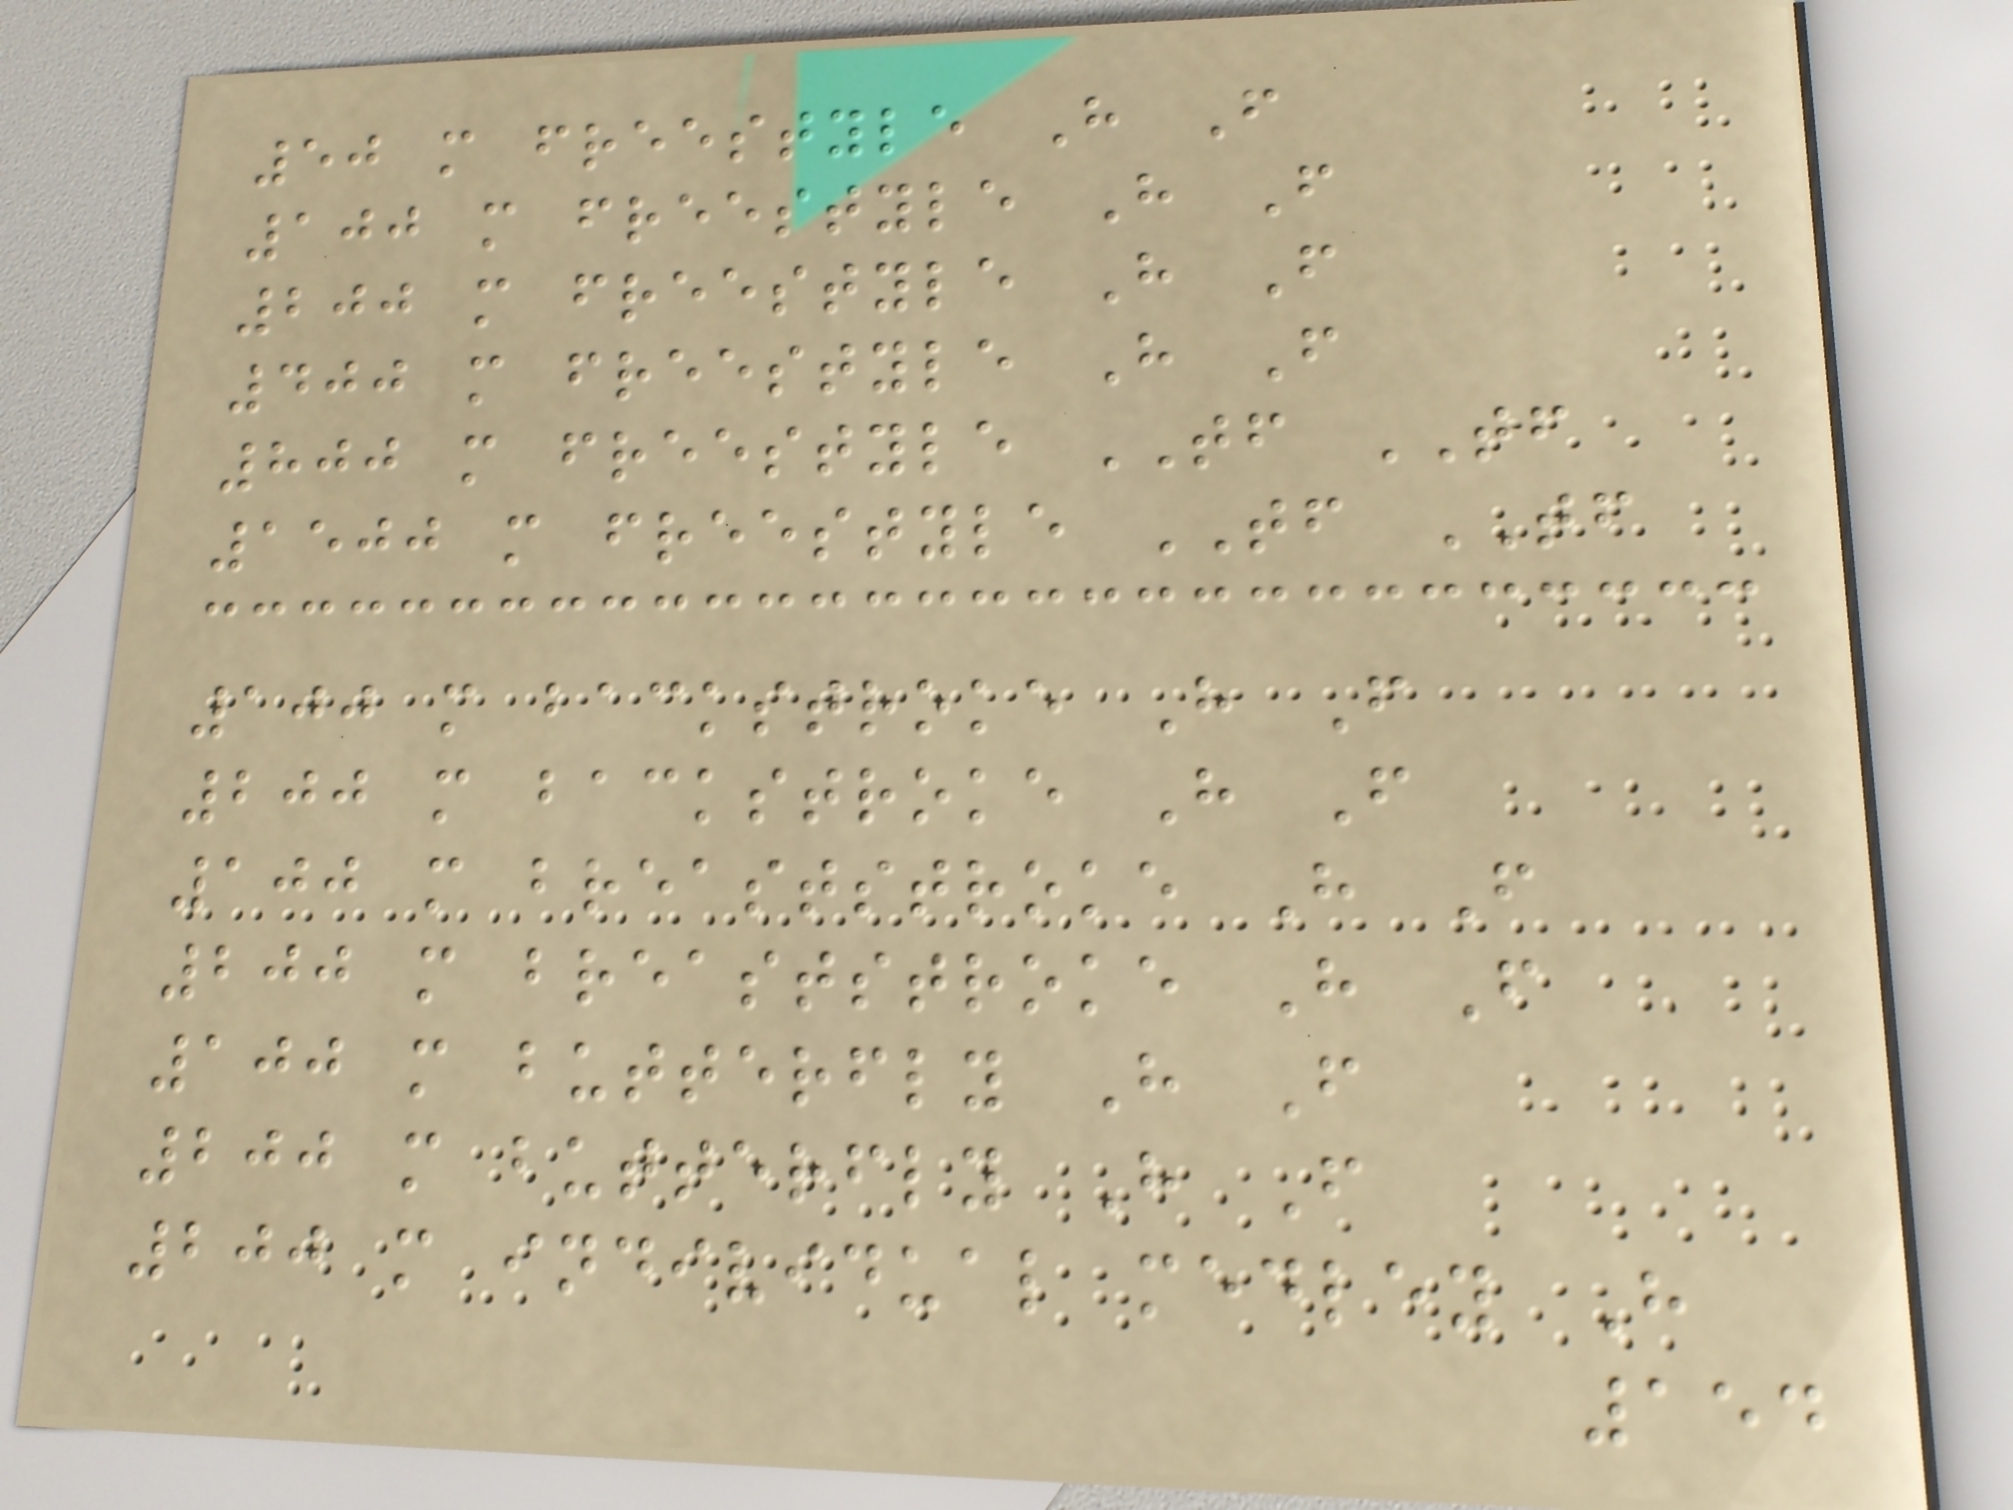50 m freestyle H F
100 m freestyle H F
200 m freestyle H F
400 m freestyle H F
800 m freestyle TF TF
1500 m freestyle TF TF
100 m backstroke H F
200 m backstroke H F
100 m breaststroke H F
200 m breaststroke H F
100 m butterfly H F
200 m butterfly H F
200 m individual medley H
154
